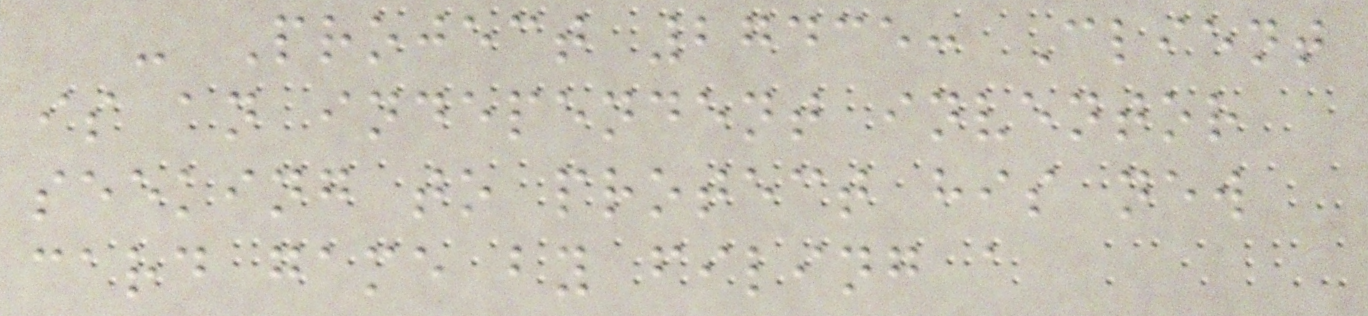- Project 27435: Client
is an independent inventor
seeking to protect his new
card game by filing a
